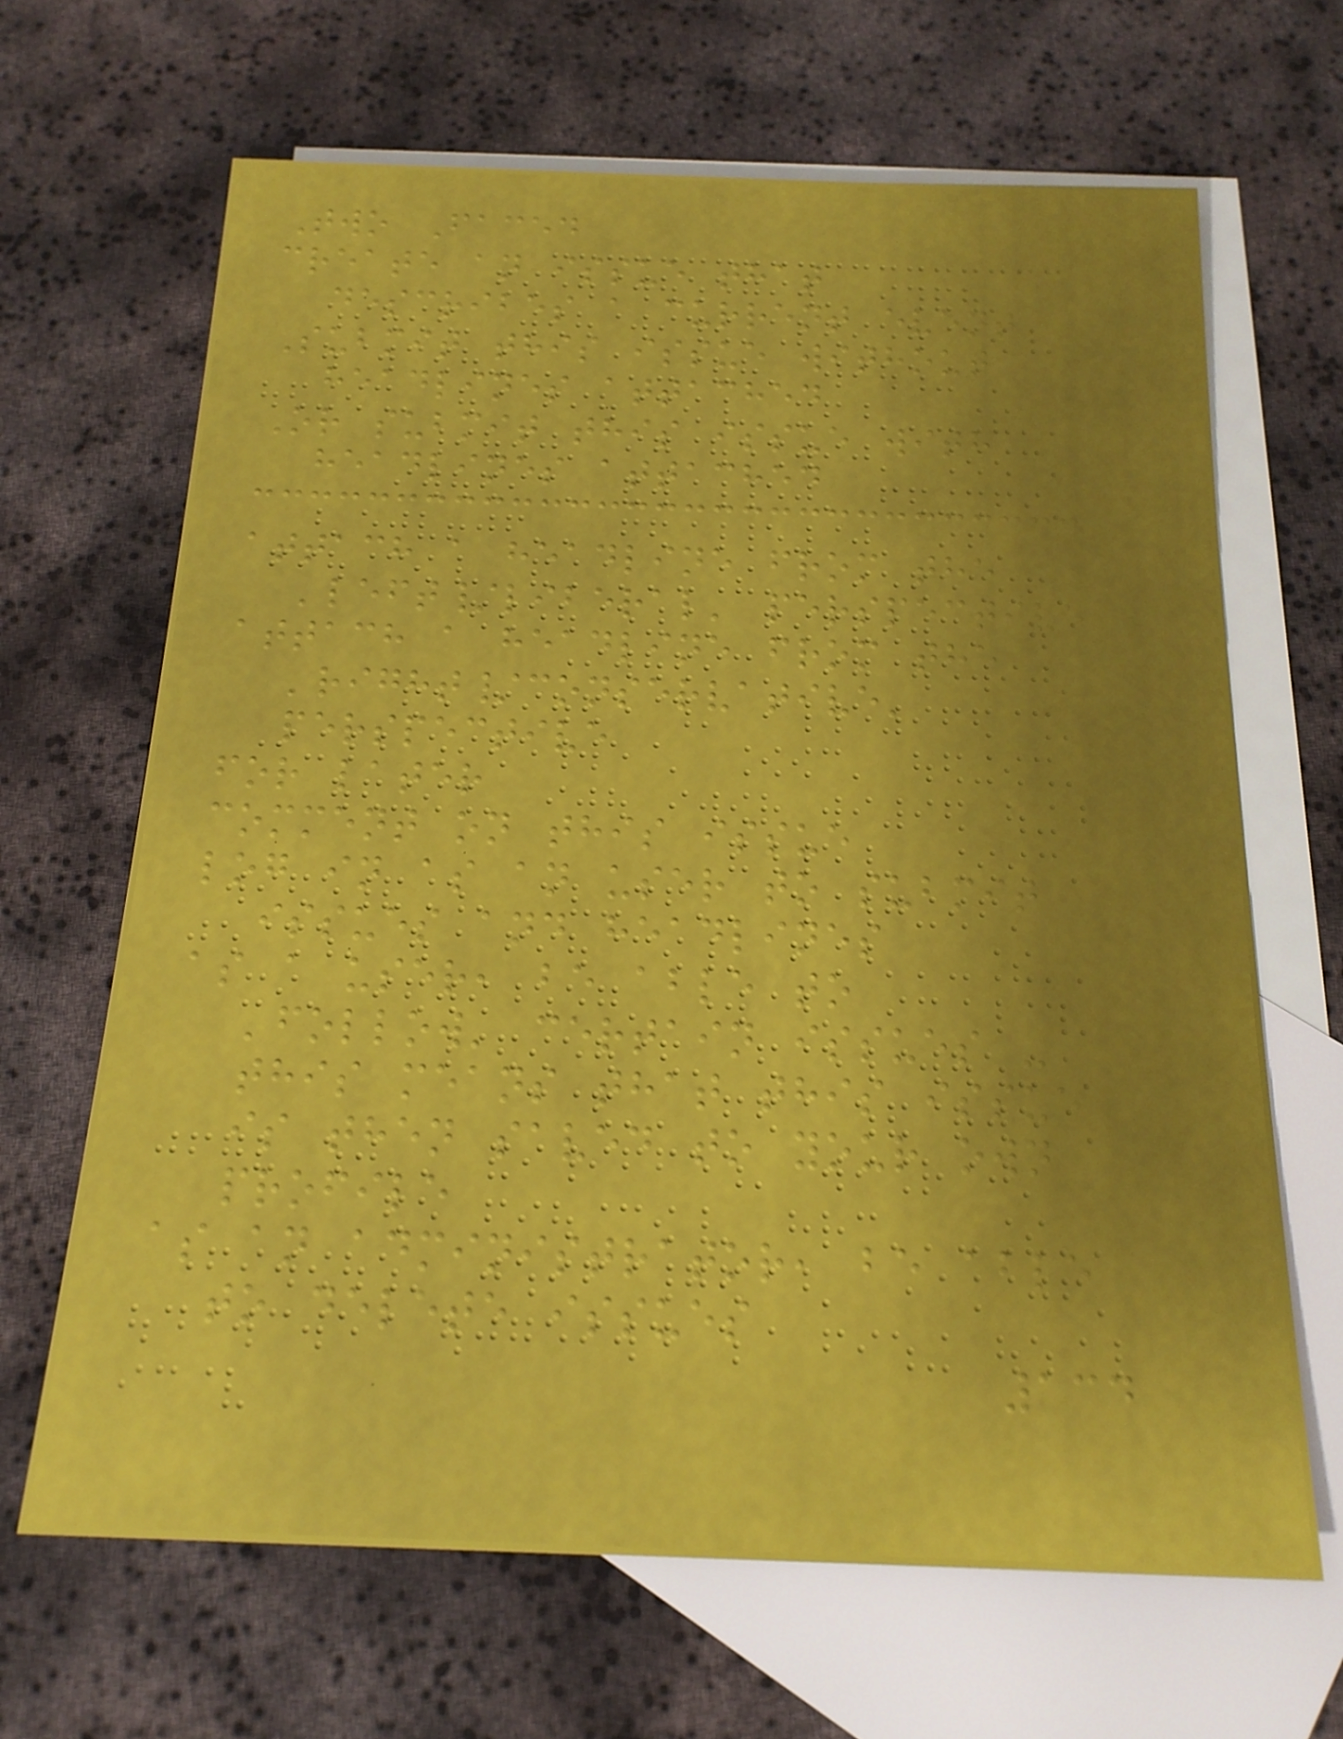Two Faced
create an issue that
describes a current event
Submit this issue without
headlines attached
Or submit this issue with
headlines attached
attach a headline from the
'left/liberal' perspective
attach a headline from the
'right/conservative'
perspective
for later
comment on this issue
log in as an user to submit
issues and headlines
as a user, be able to
'follow' certain issues -
this means that this issue
is then saved to your own
profile
as an administrator, be able
to delete issues
134
